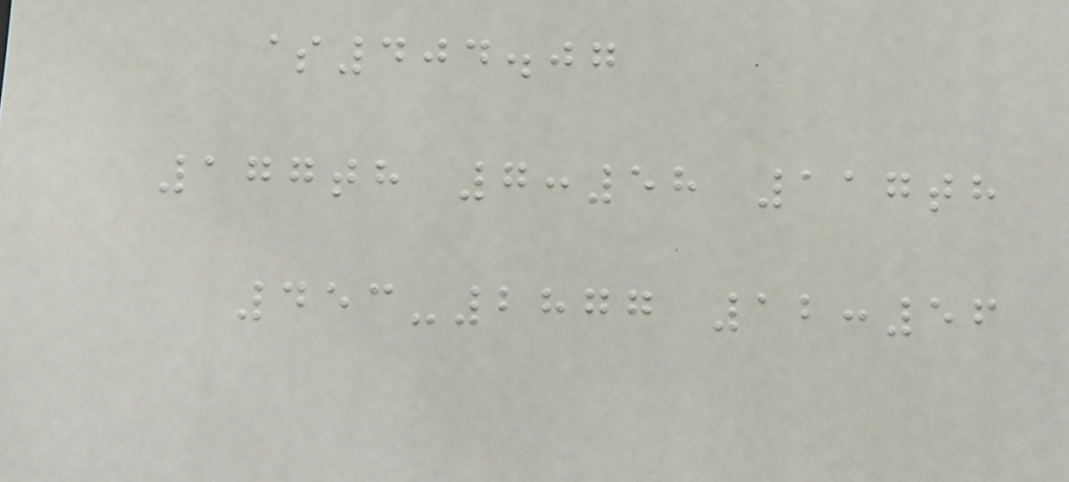$404.07
177th 7:58 117th
453-2877 12:56
